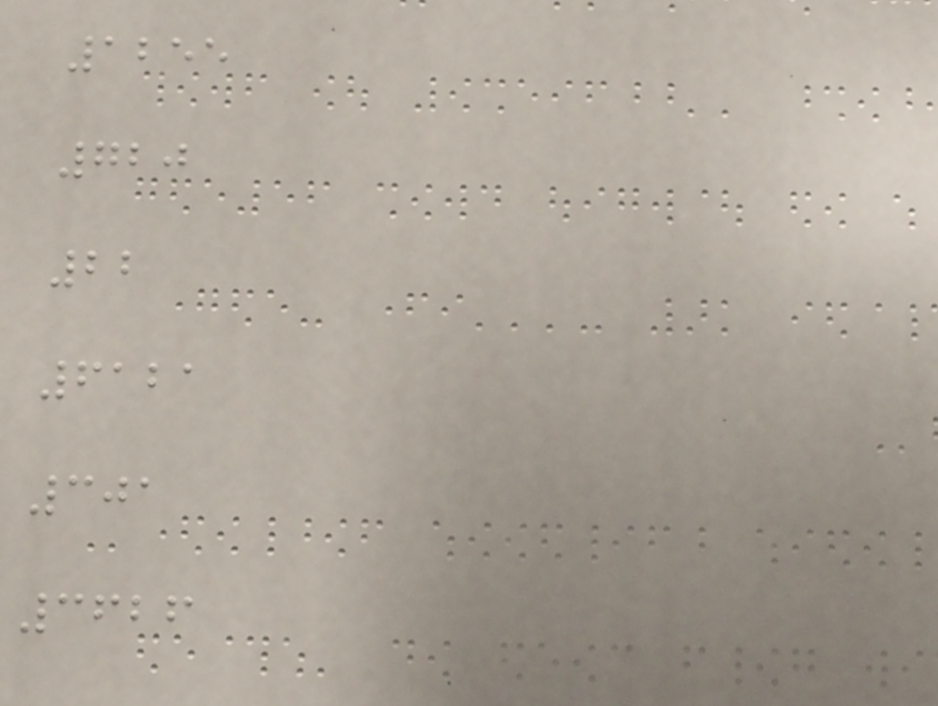1255
720
22
6121
301
3626
